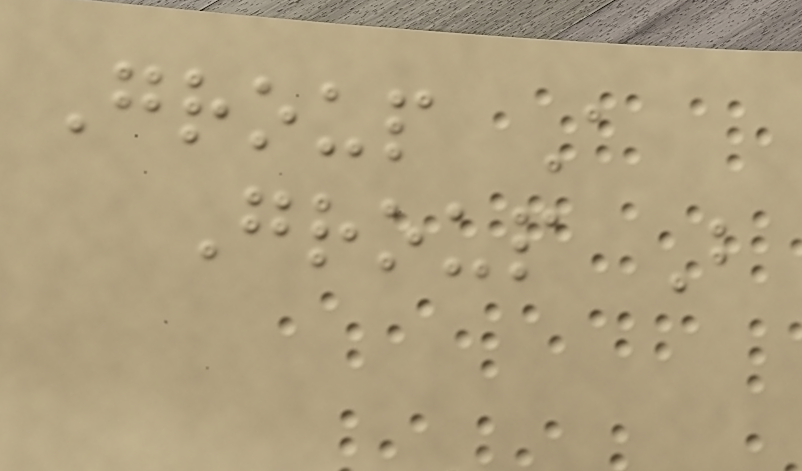Group A
Group B
